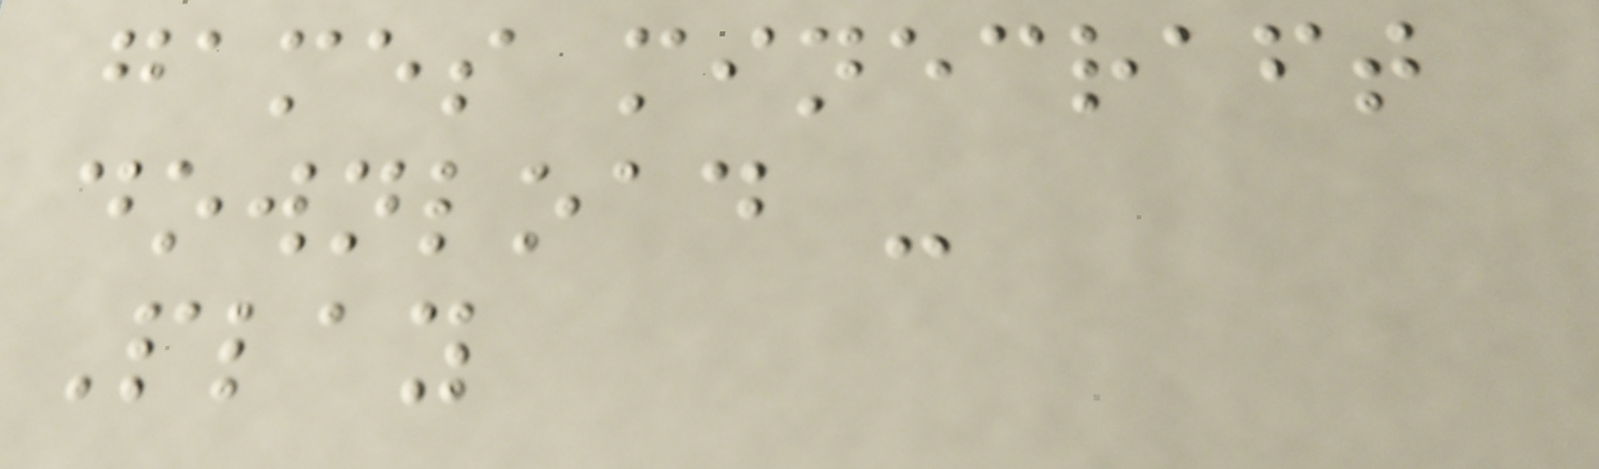games minecraft
download -
Play
